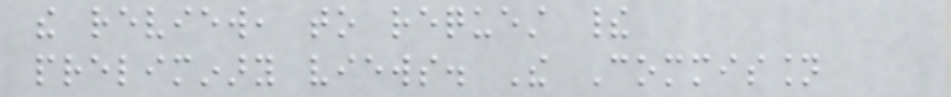the review, to request their
preliminary views. The Commission
